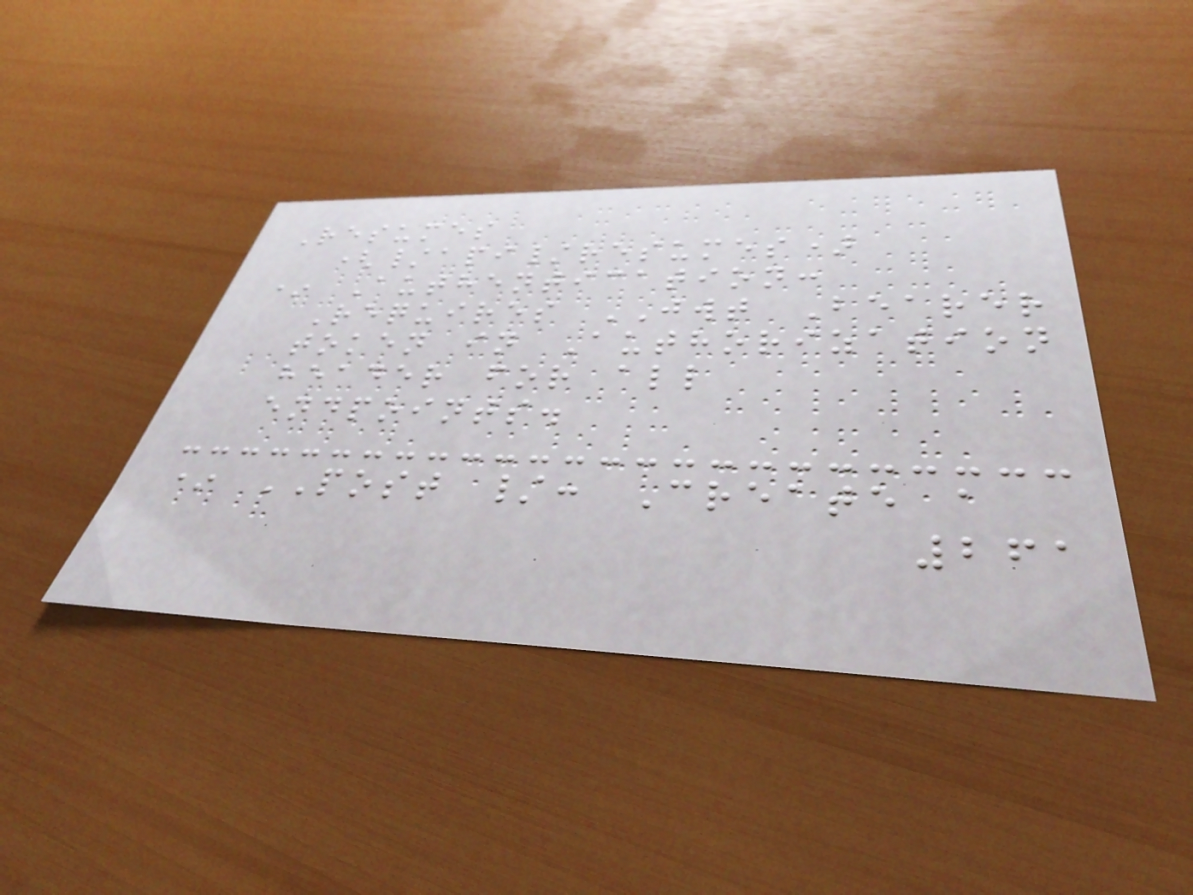Resumes
(/api/resumes)
* Authentication:
Requires JWT Bearer
token in Authorization
header for all
endpoints.
* POST /: Create a
261
